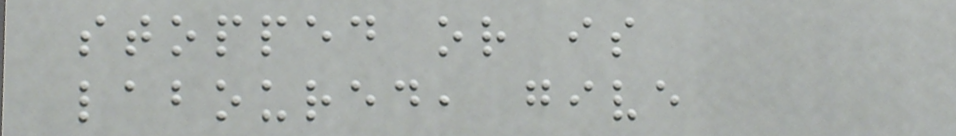stopped or is
laboured, give
